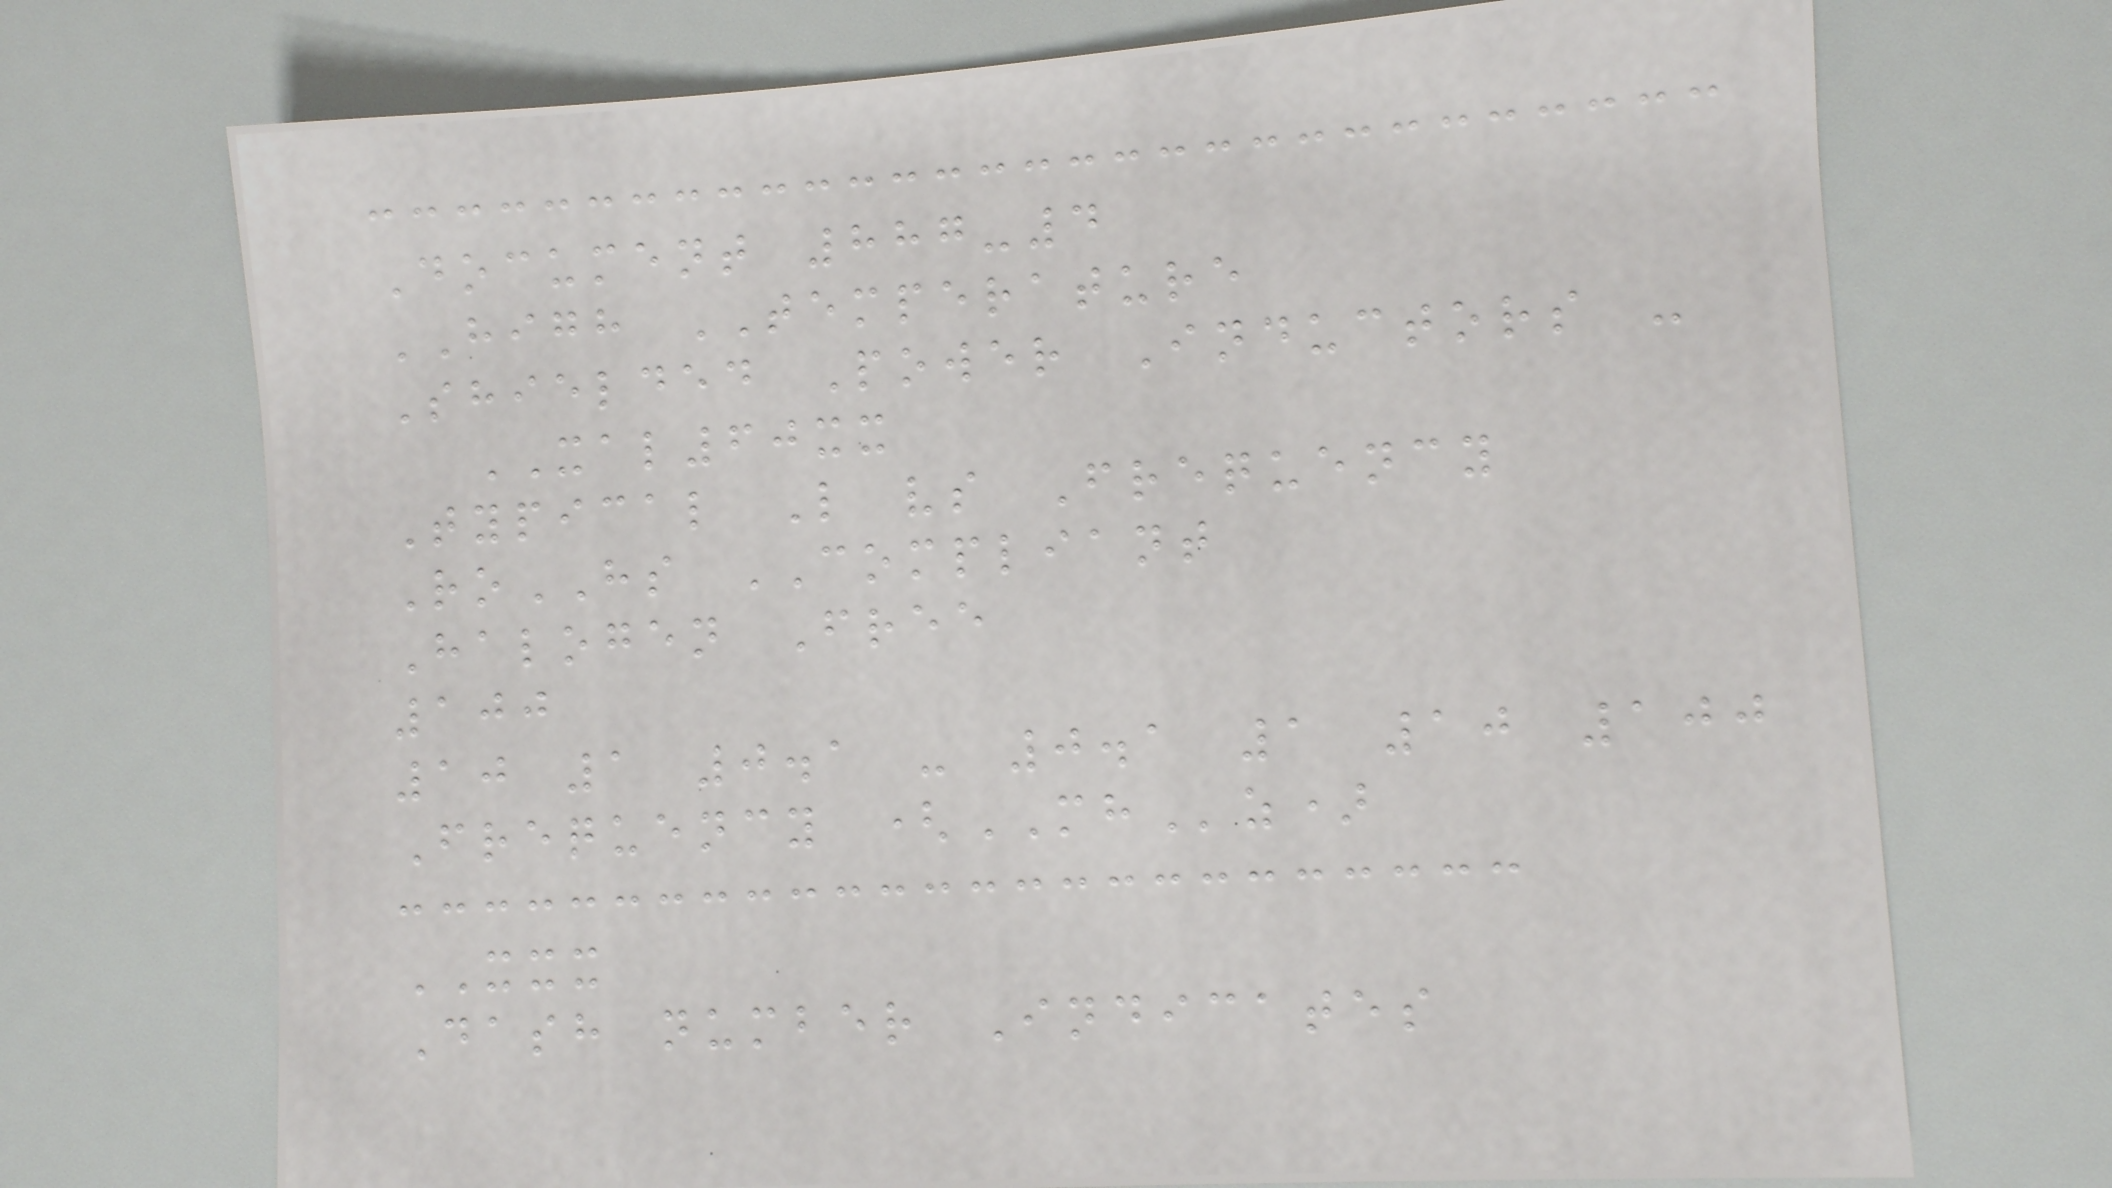Document 887-4
HIGH TEMPERATURE
Shielded Power Inductors -
XAL60xx
Typical L vs Frequency
RoHS COMPLIANT
Halogen Free
100
10 1 0.1 - 0.1 1 10 100
Frequency (MHz)
XXX
Dash number Indicates
